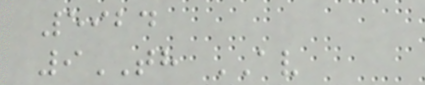5924
9TH AV
